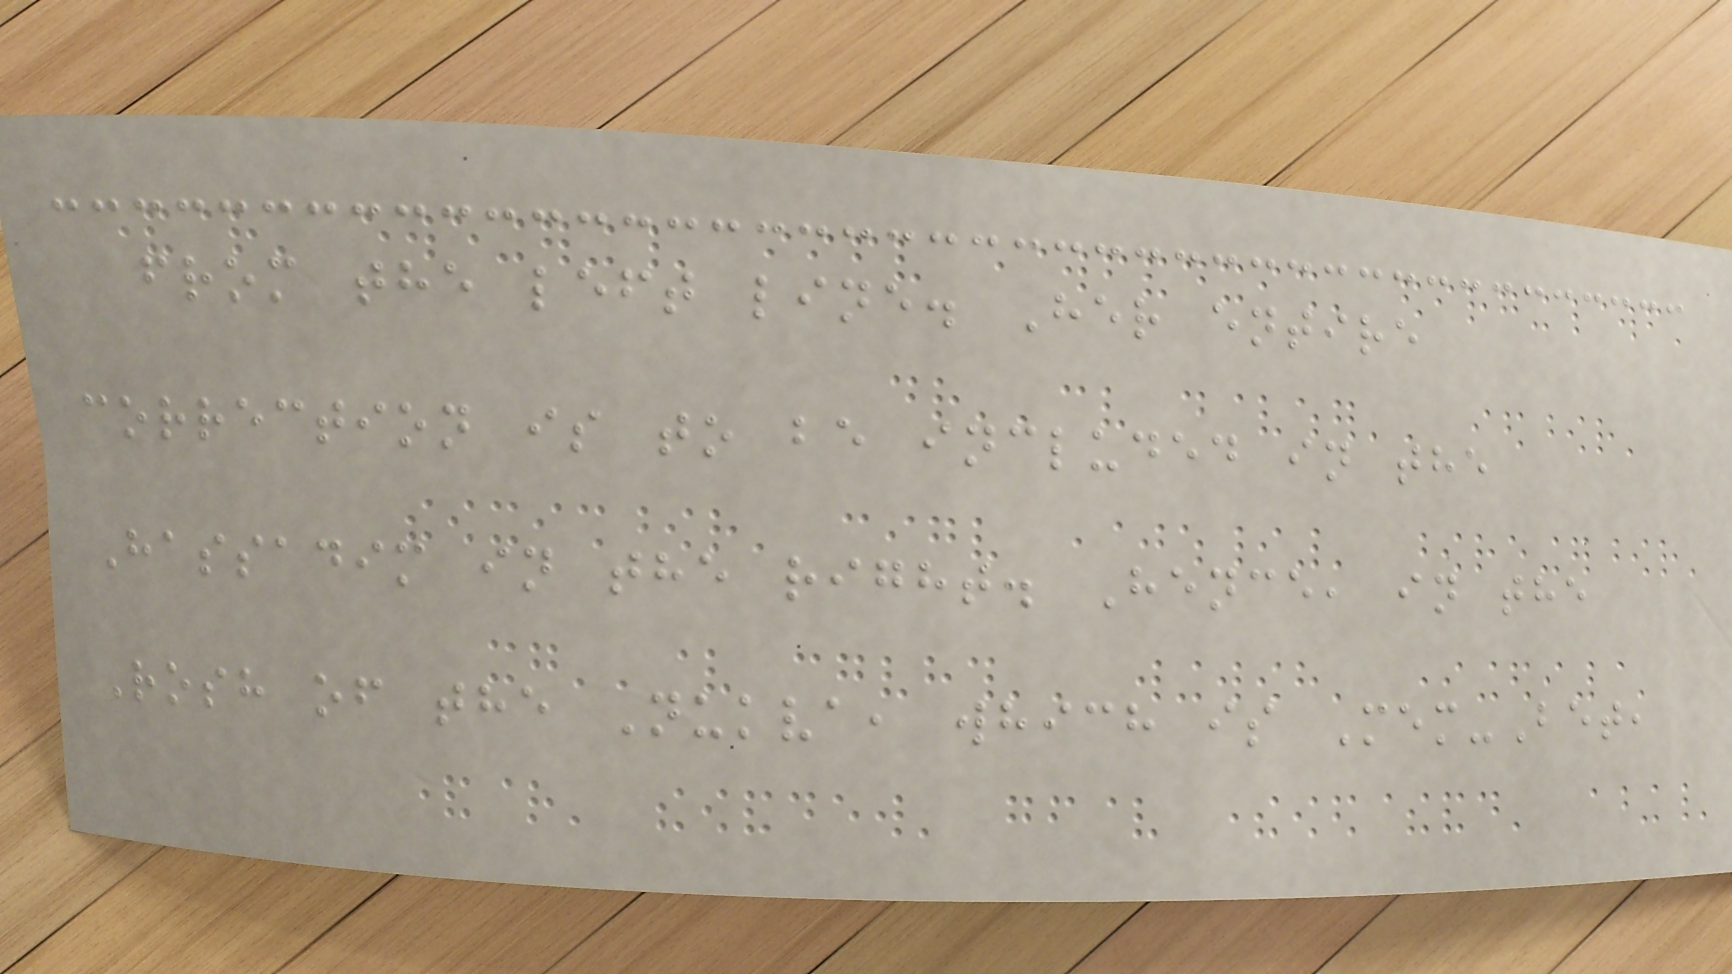from the left line. Her entire
correction is to be included in the
Hassadim in the right. Hence, in the
Rosh of the Nukva, which is Mem-Bet,
